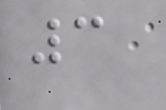3
